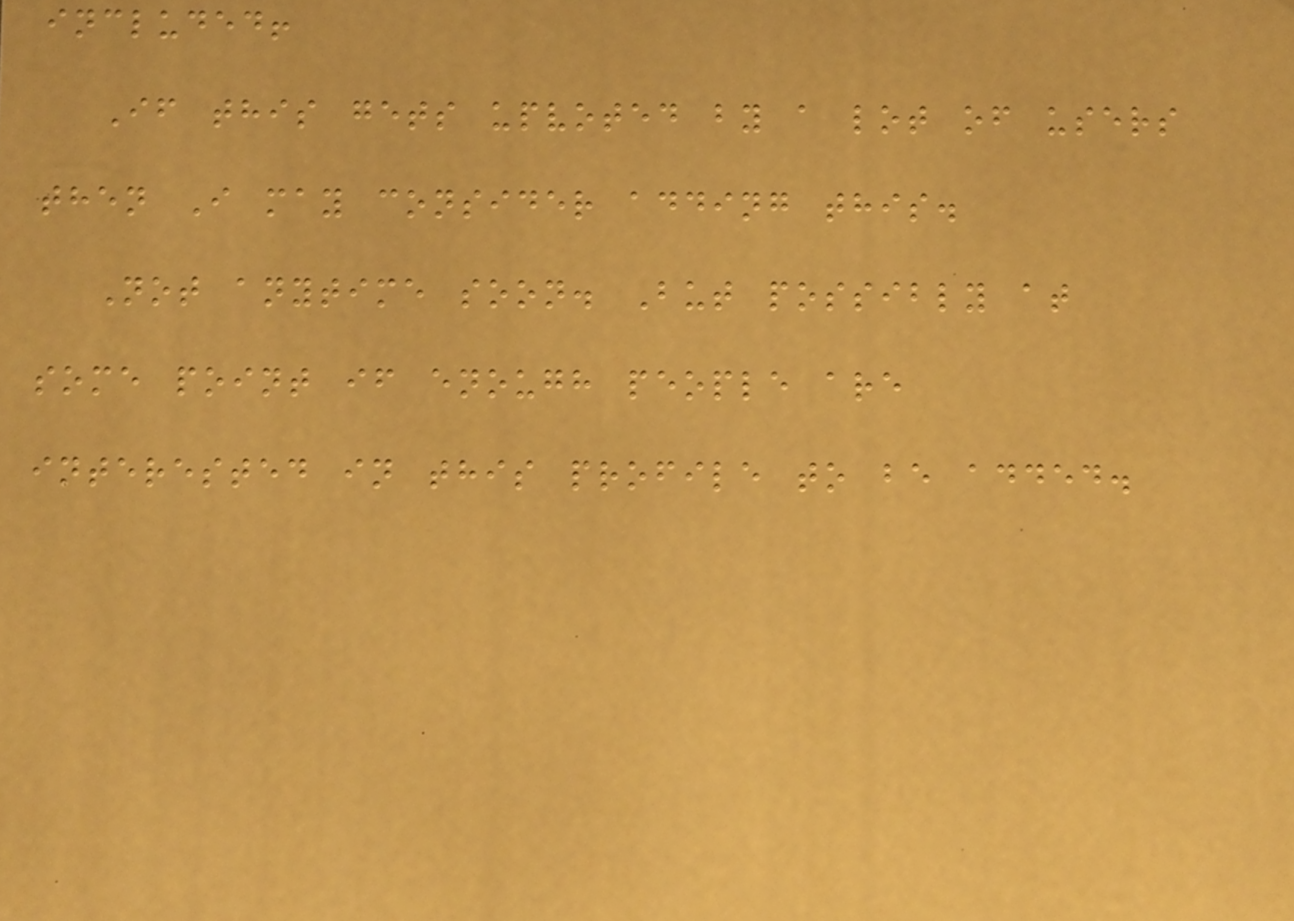included!
If this gets upvoted by a lot of users
then I may consider adding this.
Not anytime soon. But possibly at
some point if enough people are
interested in this profile to be added.
